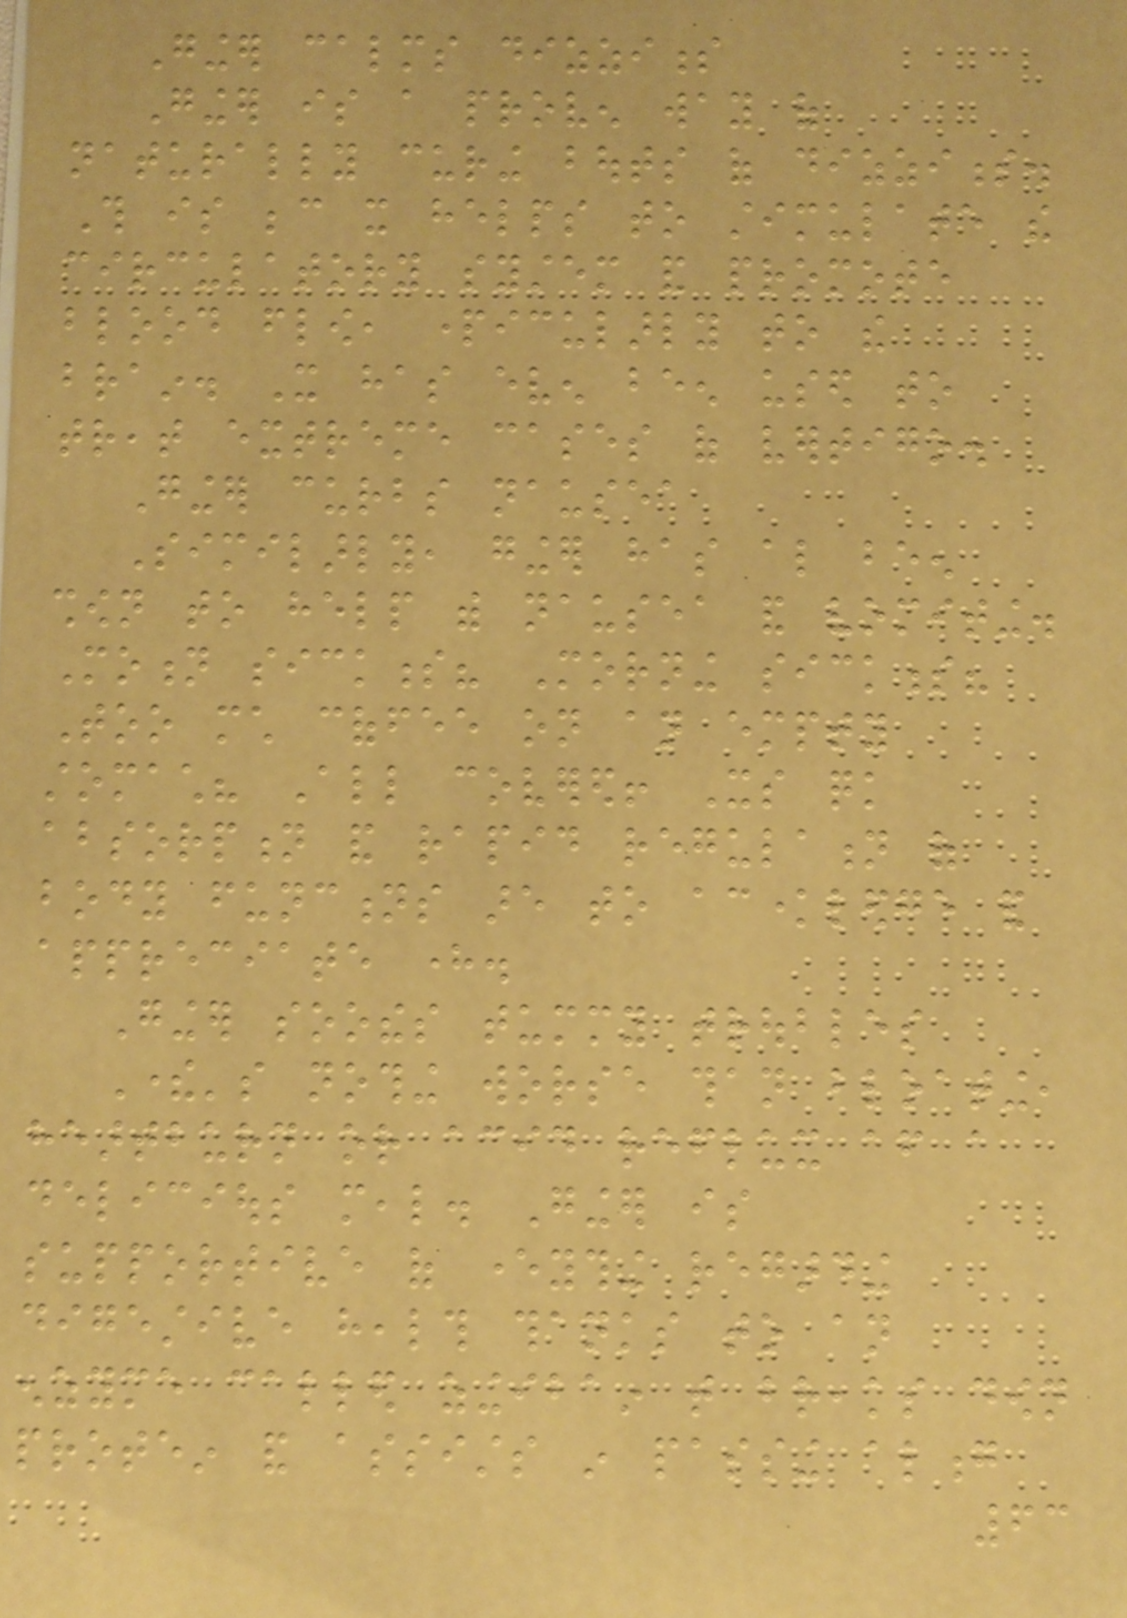Ginger calms dizziness
Ginger is a proven way of
naturally curing bouts of dizziness.
This is because it helps to stimulate the
circulatory system and promote
blood flow, particularly to the
brain. It has even been used to
treat extreme cases of vertigo.
Ginger curbs nausea
Similarly, ginger has also been
shown to help with nausea and vomiting.
Motion sickness? Morning sickness?
Too much coffee on an empty
stomach? All covered! Its quick
absorption and rapid regulation of
body functions are to acknowledge and
appreciate here.
Ginger soothes tummy troubles
There's nothing worse than bloating,
heartburn or acid reflux after a
delicious meal. Ginger is
supportive of everything regarding
digestive health thanks to an
enzyme called zingibain that breaks down
protein and assists in passing along
63
